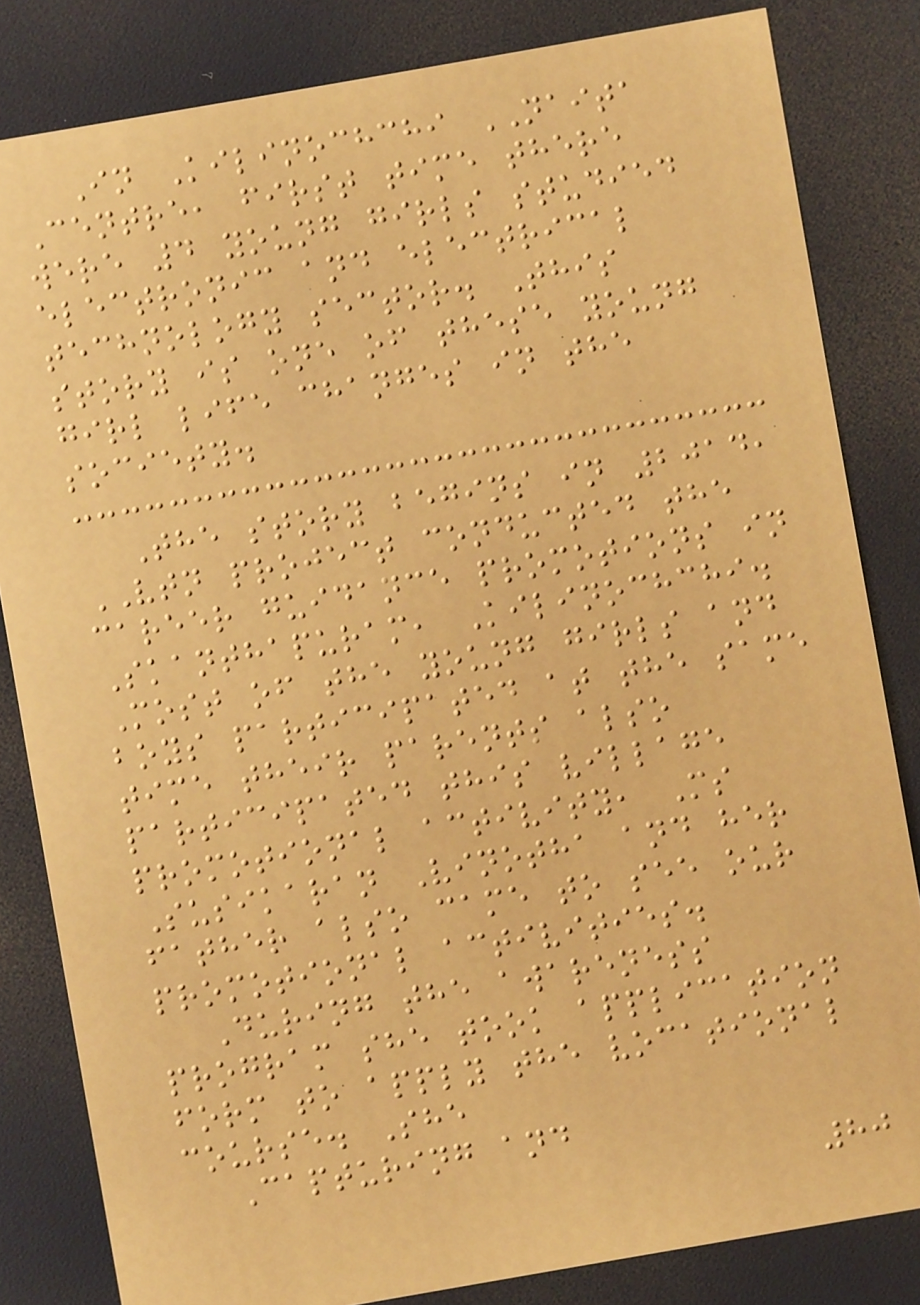In Kilinochchi NAITA
Centre, first time there
were 4 young girls studied
electronic and electrical
technology sector. This
story is one of these young
girl life changes in the
society.
The story begins in 2014,
VTN project conducted the
career guidance promotions in
Skanthapuram, Kilinochchi.
Most of the young girls and
boys participated at the same
time their parents also
participated this village
promotional activity, Ms
Susikaran Vinotha and her
father also came to see our
promotional activities.
During the awareness
program she took application
form to apply the vocational
course. She
Capturing and
80
